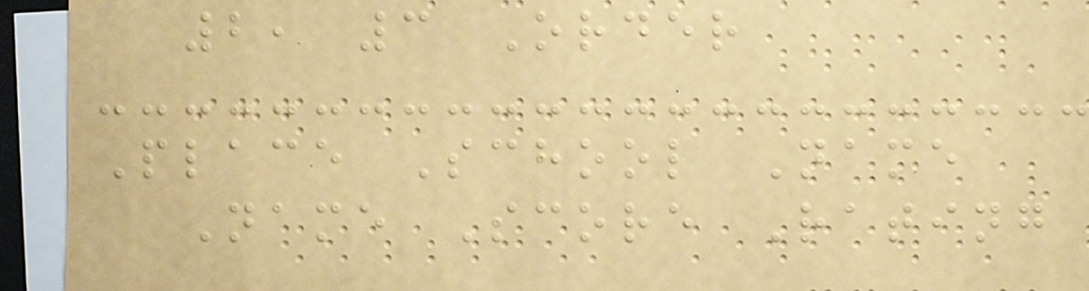2, 3 Order
Place School Name
Name Score Rating
